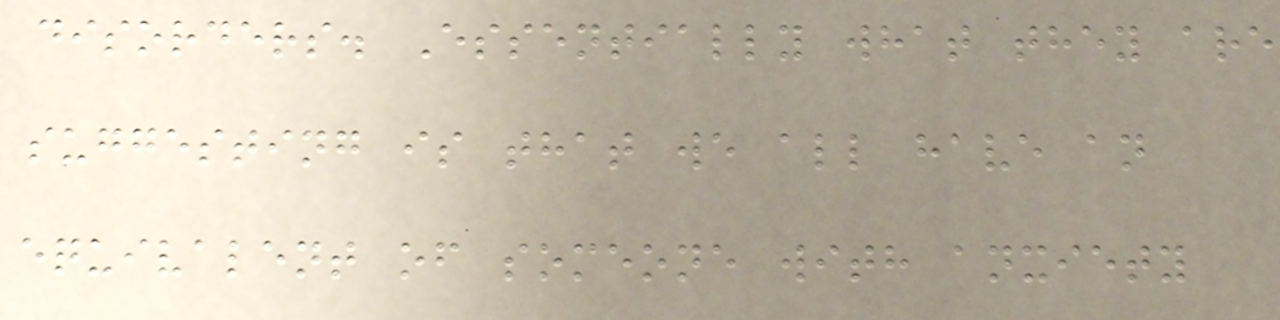disorders. Essentially what they are
suggesting is that we all have an
equivalent of someone with anxiety
